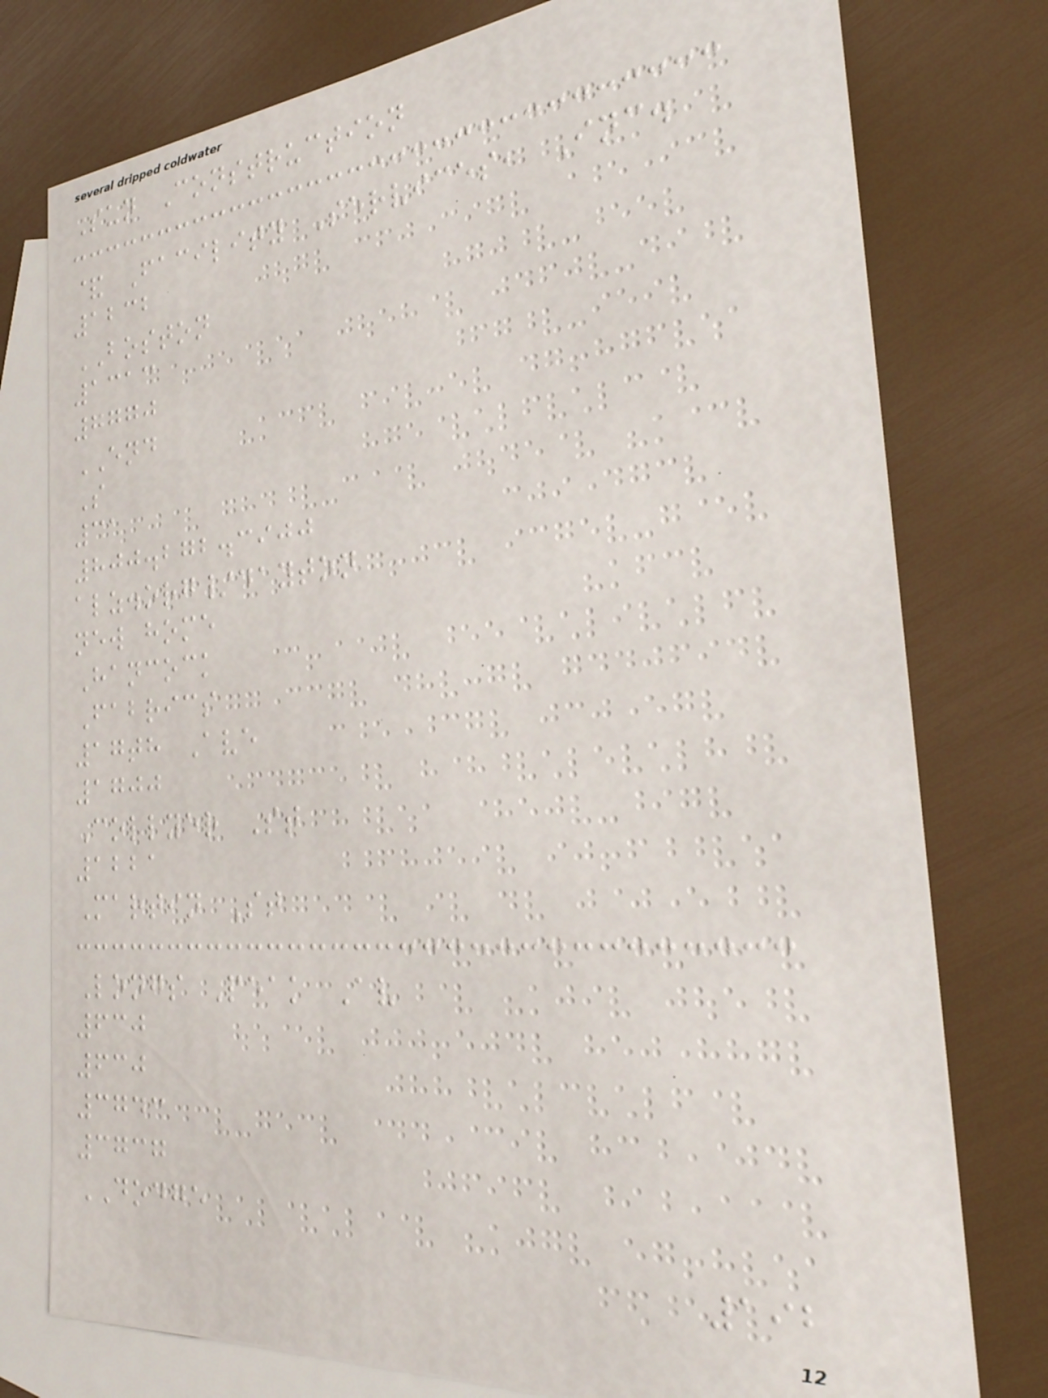Sun Construction
& Facility Services, Inc.
1232
BOSTON
1313
7770
END
S
31
800.272.3900
alz.org/dayton
new home
Hancock
Fabrics
17th Ave
1700
Collyer St
1221
Martin St
Longs Peak Av
630
630
3743
3737
DODGE
192
